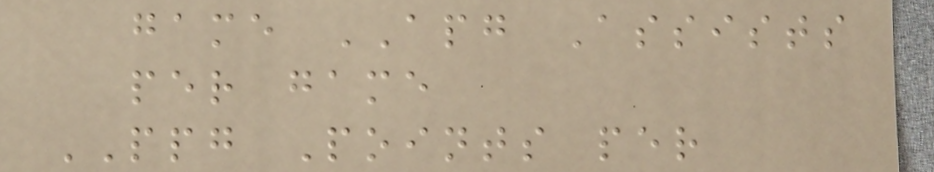game APG Assists
per game
PPG Points per
